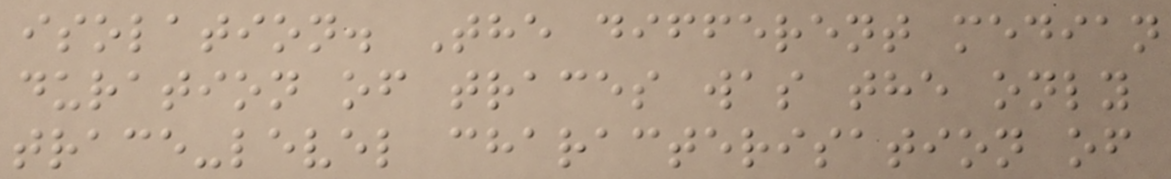isolation. The different median
duration of traces was the only
trace-level characterisation of
